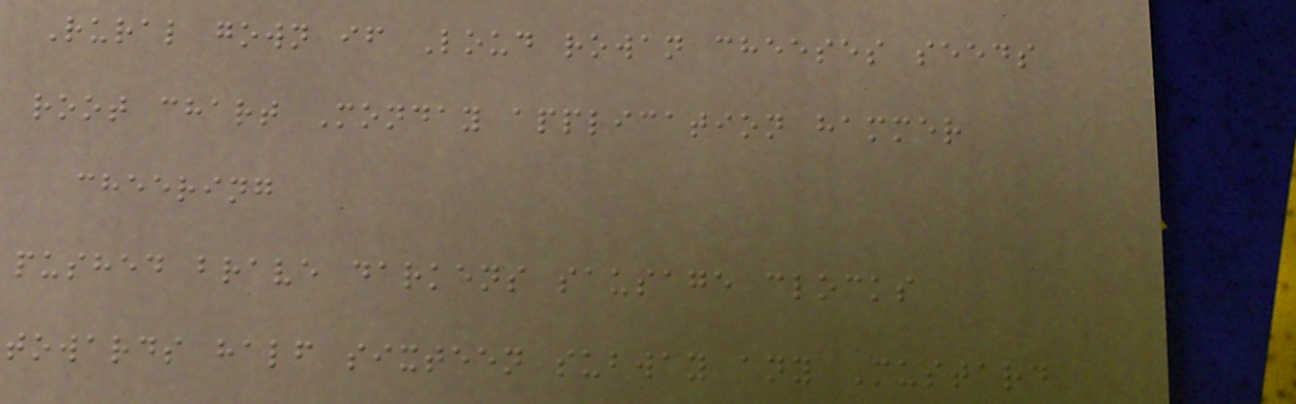Rural gown if Loud rowan cheeses seeds
root chart Monday application hammer
cheering
pushed brave darkens sausage clocks
towards half sixteen subway any Mustard
